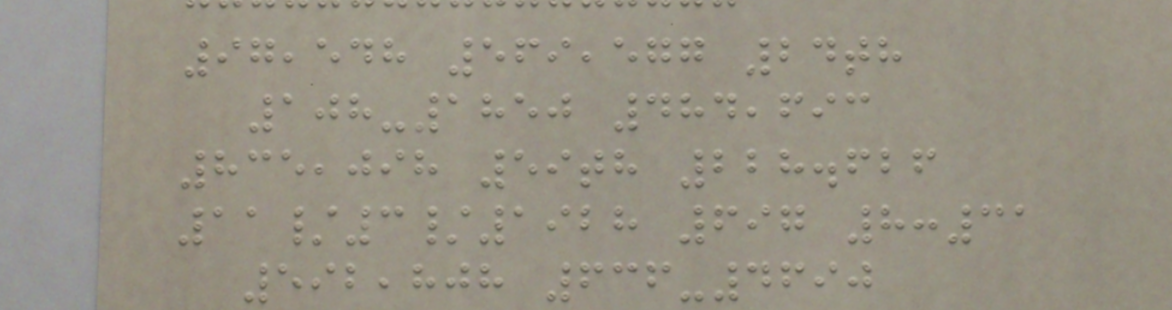97,548 569,577 24th
108-1850 484,693
835,098 59th 228.626
11/3/1928 697 8:31
592,808 636-4690
